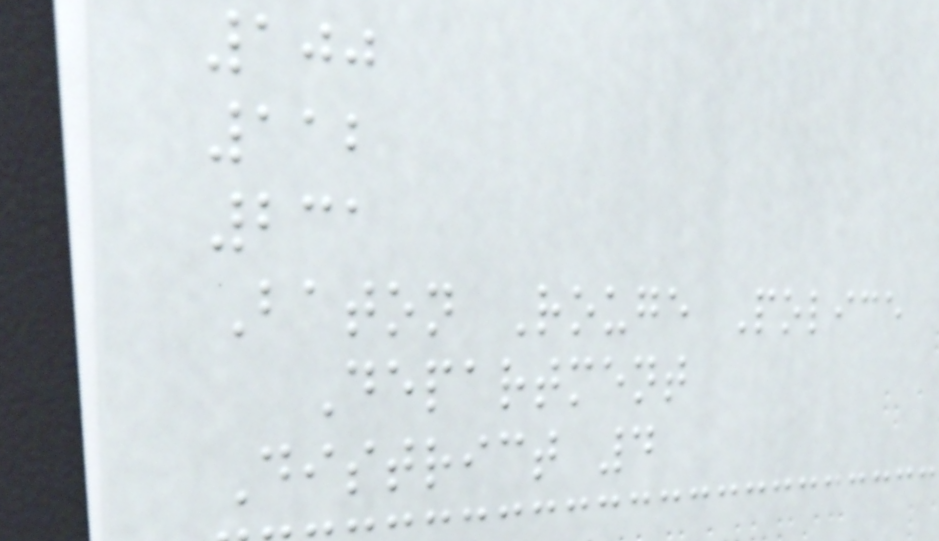100
112
231
Baton Rouge Police
Department
District 4
